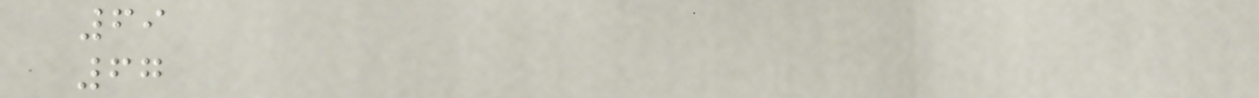69
67
